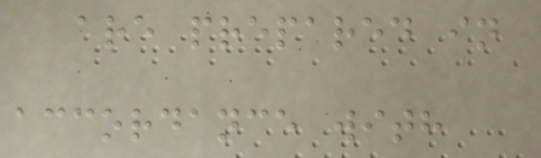are prepared in
accordance with
